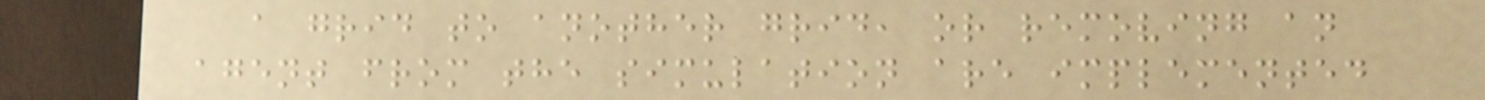a grid to another grid, or removing an
agent from the simulation are implemented
